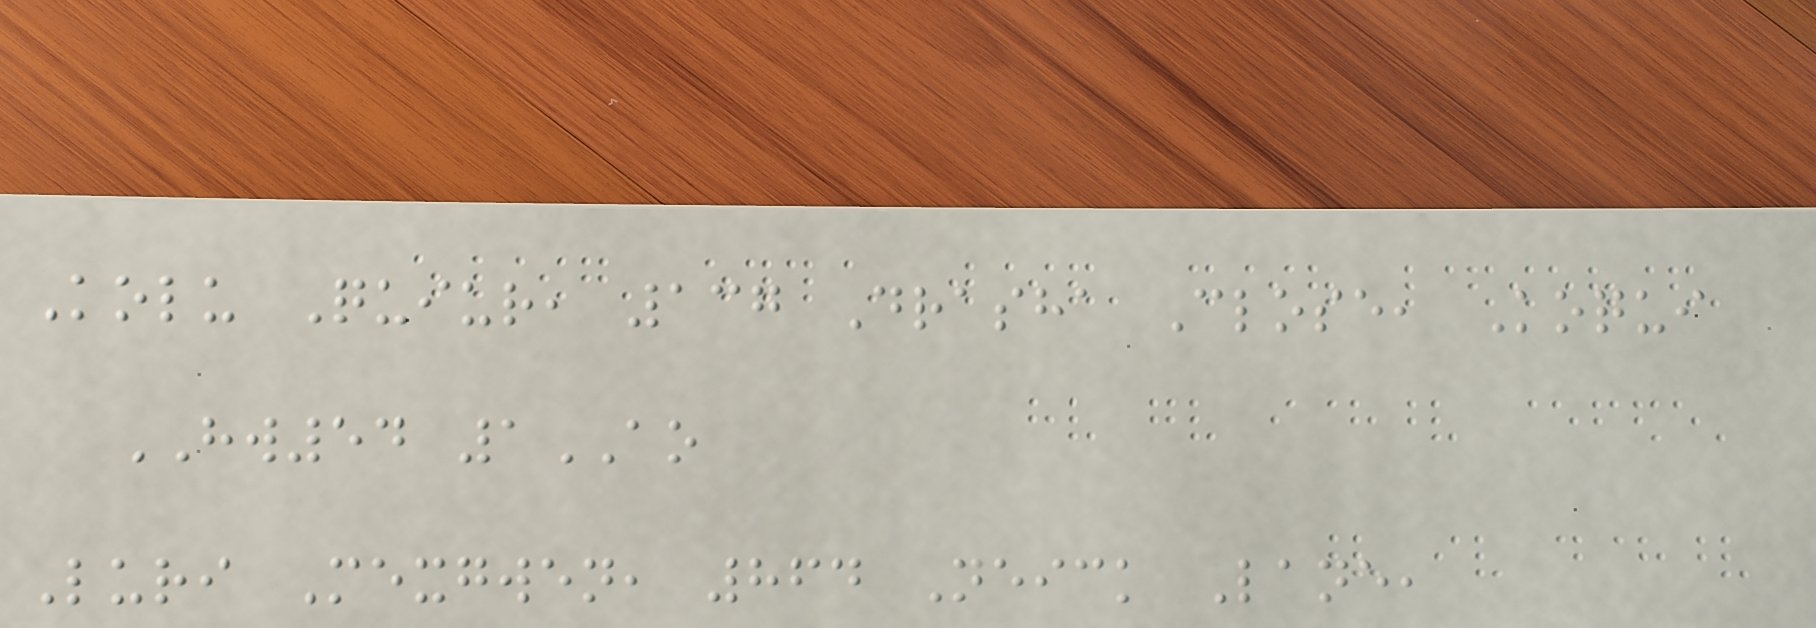Kolu Quiur, 137 Drasha Close, Koqui
HW54 1AO
Luri Mexgwen, 864 Neick Lane,
